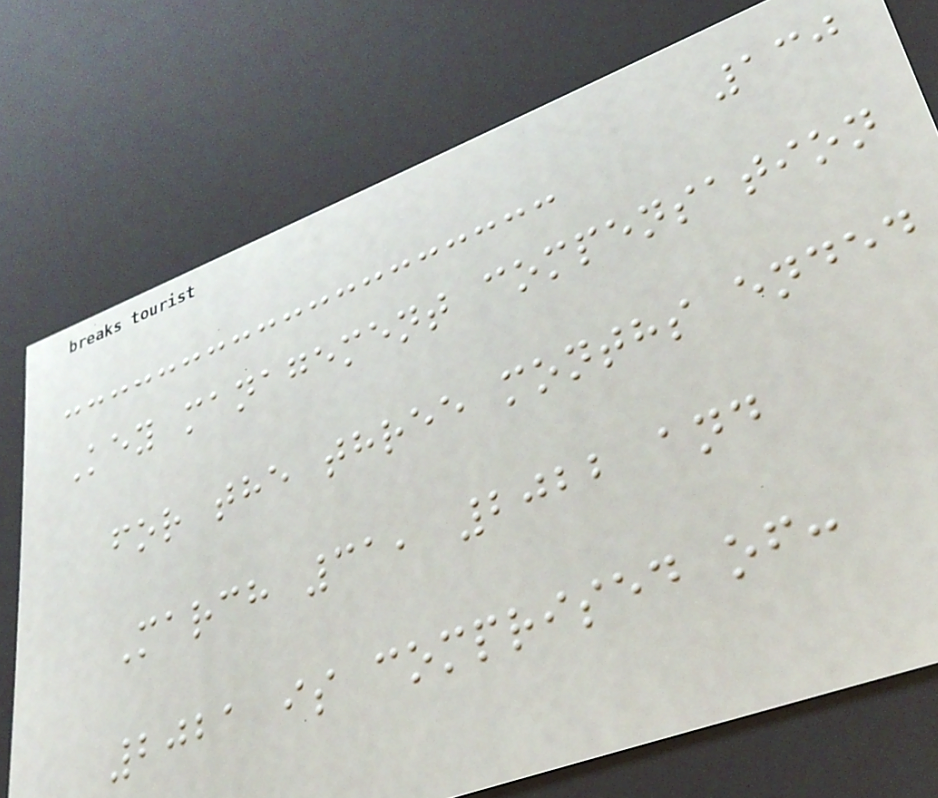130
Key management compensation
for the three months ended
March 31, 2022 and
2021 is comprised of:
